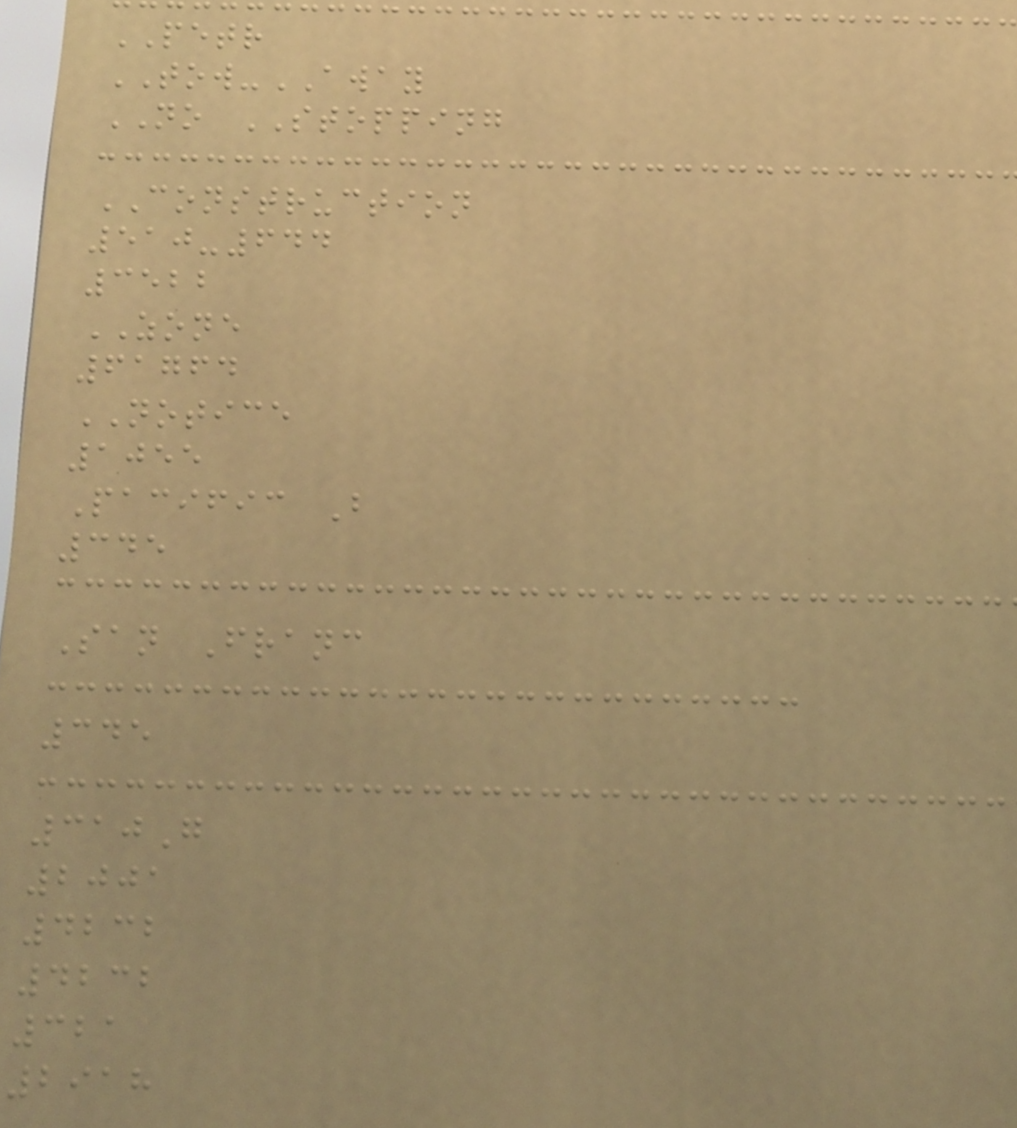PETR
TOW-AWAY
NO STOPPING
CONSTRUCTION
510-644
3522
ZONE
61764
NOTICE
1055
Pacific B
345
San Franc
345
310G
2001
4232
4232
321
2918
